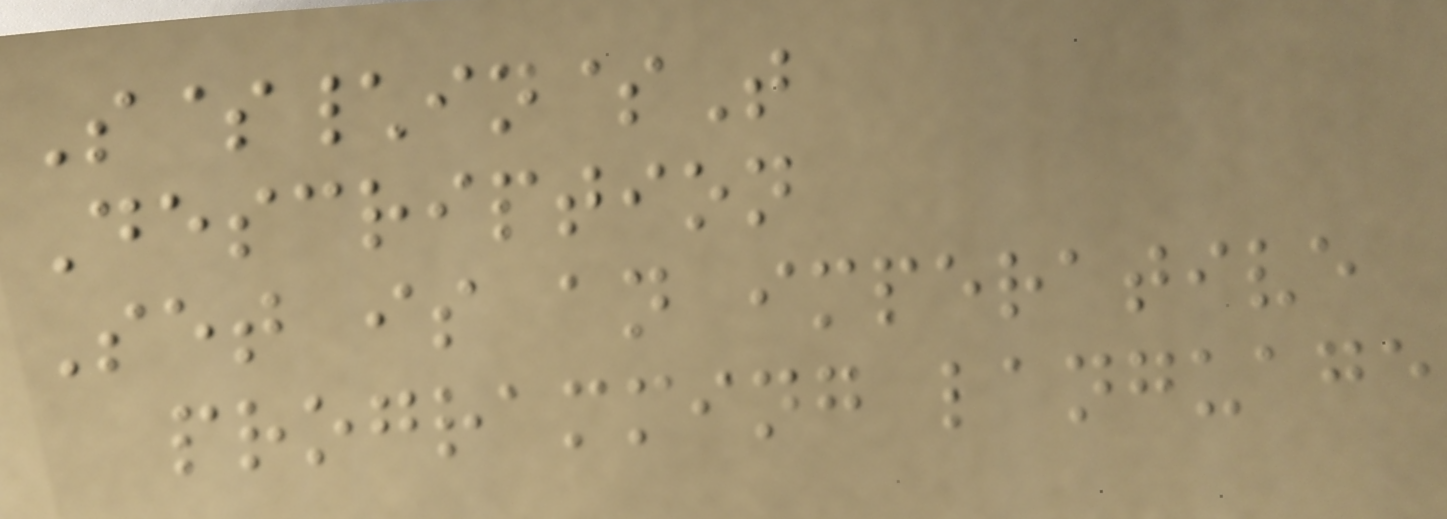S$\in$T
Description
Set is an imperative
programming language
